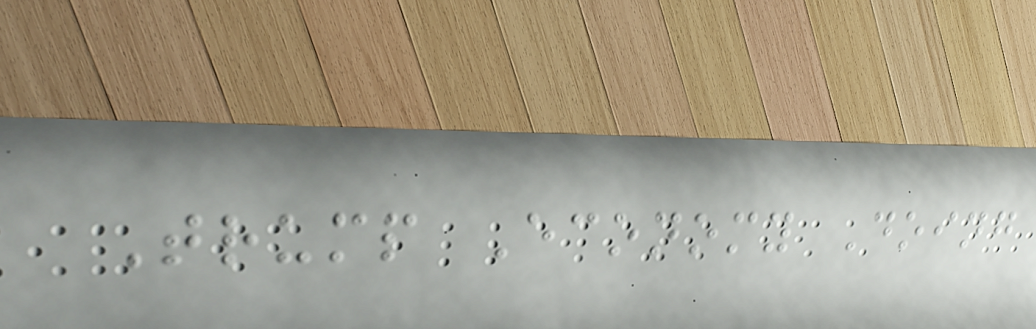Trump Economy Doing
